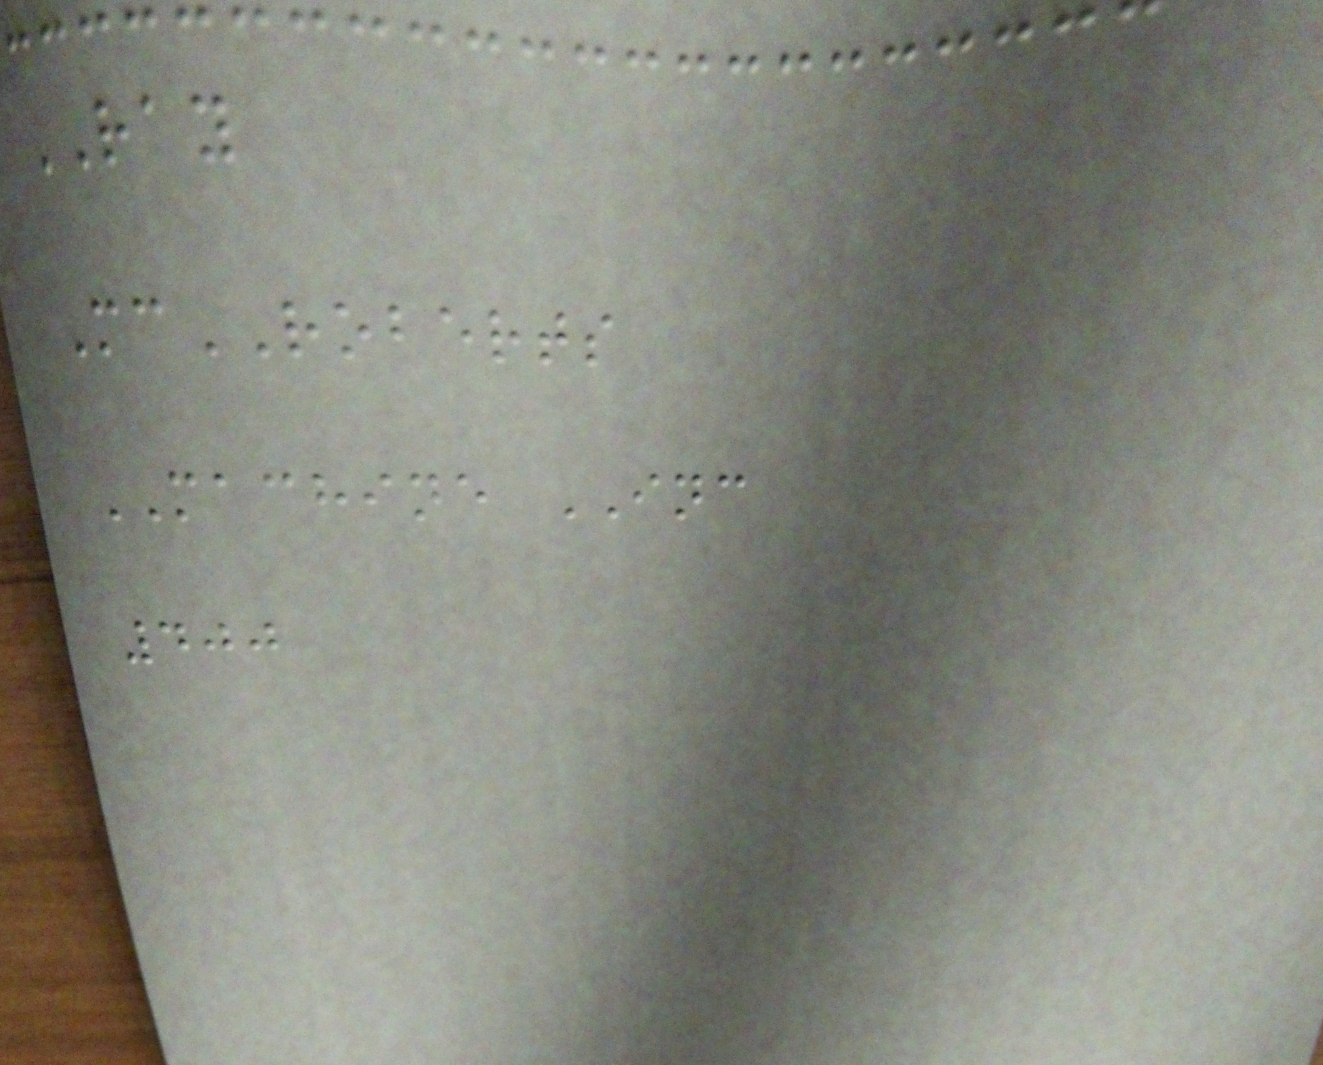RAY
McROBERTS
MACHINE INC
400
